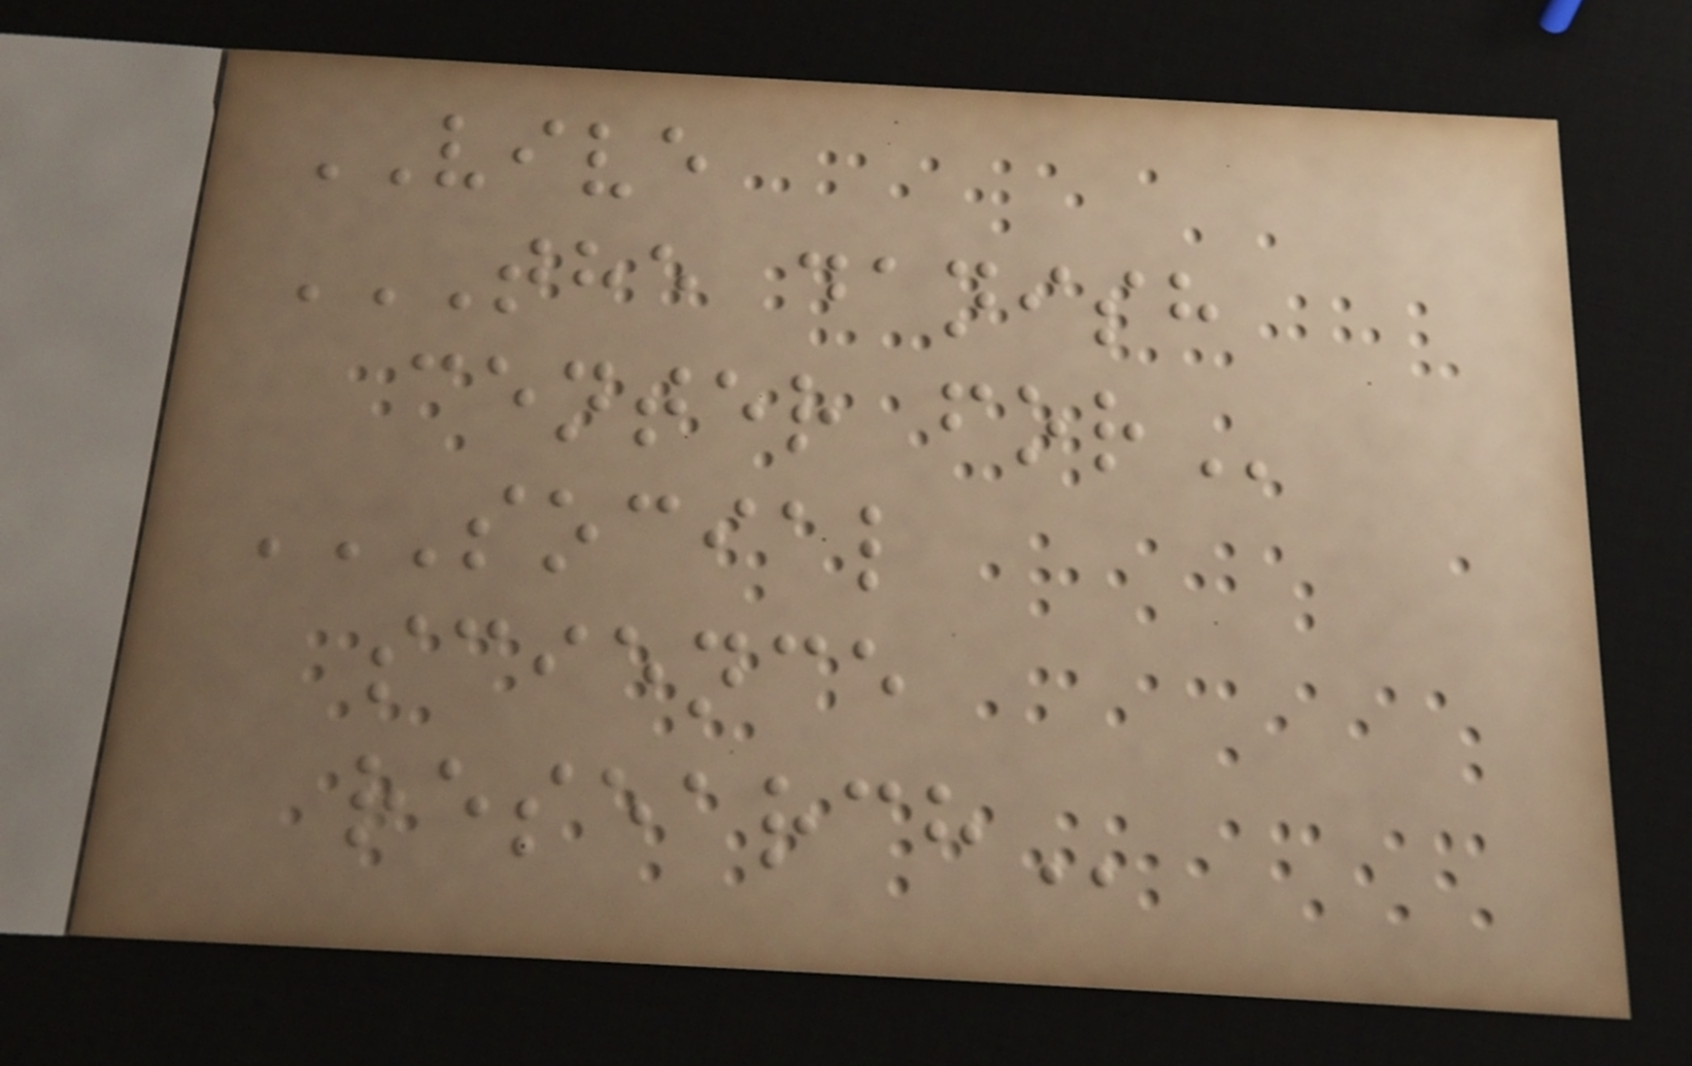VIVE
THE DANISH
CENTER FOR
SOCIAL
SCIENCE
RESEARCH
